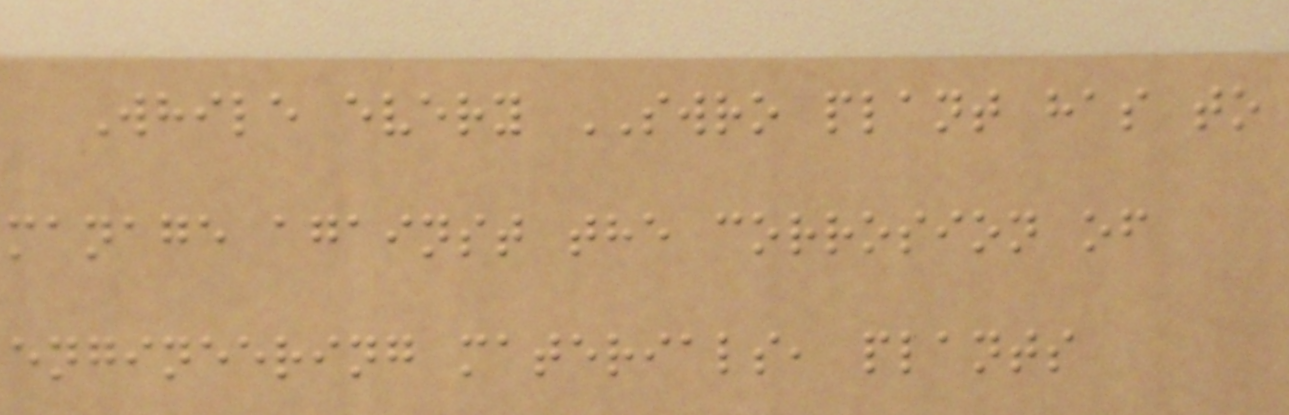While every SWRO plant has to
manage against the corrosion of
engineering materials, plants
